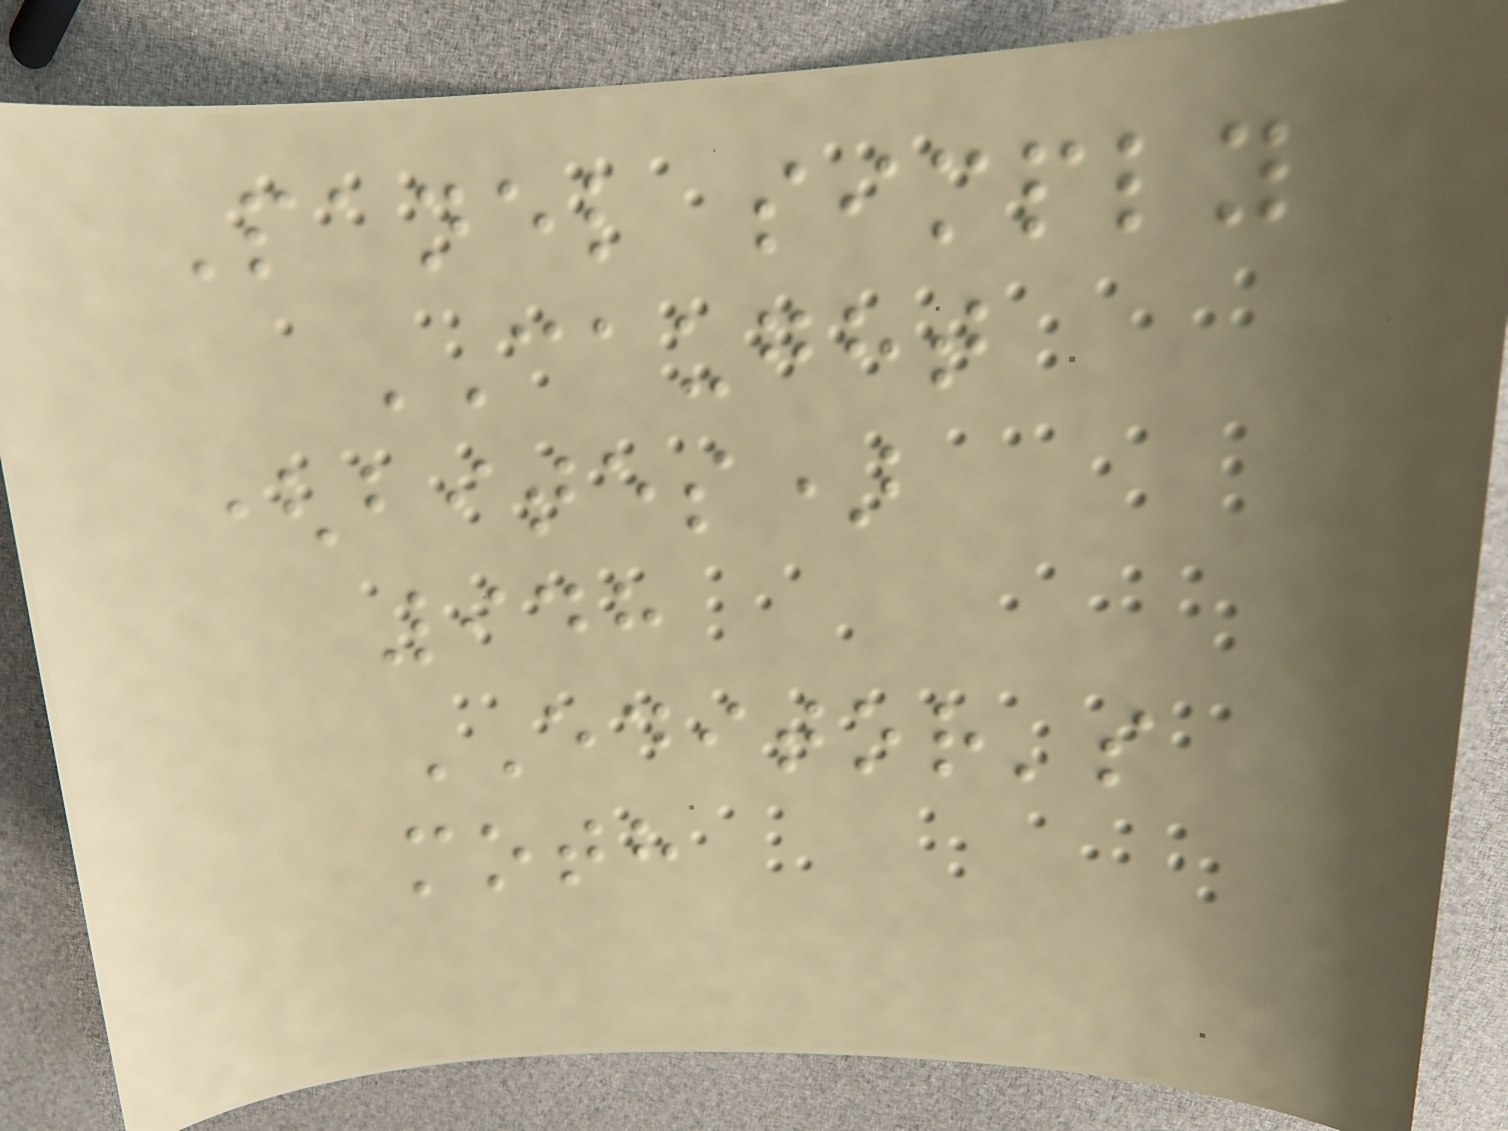Panel simply
CAUGHT
(bites)
948
EDITOR's
moth
